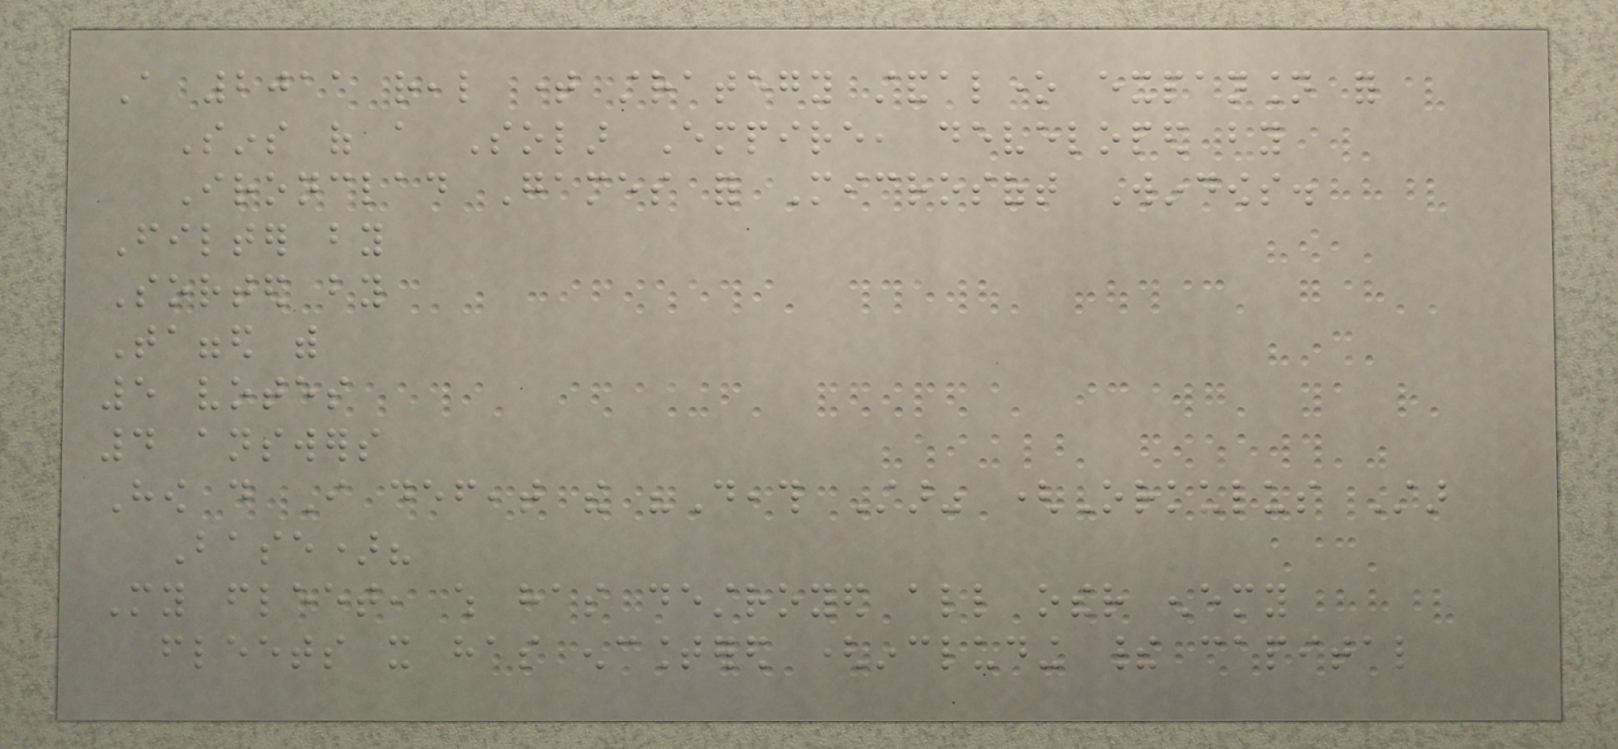A 2011 real time strategy standalone expansion for
Sins of a Solar Empire, developed by
Ironclad Games for Microsoft Windows.
Filter by
Sorted by
Tagged with
5 votes
4 answers
How do I defeat the "Death Star" (Orkulus Star
Base)?
My fleet, which has destroyed all other enemy
fleets it has encountered (including their capital
